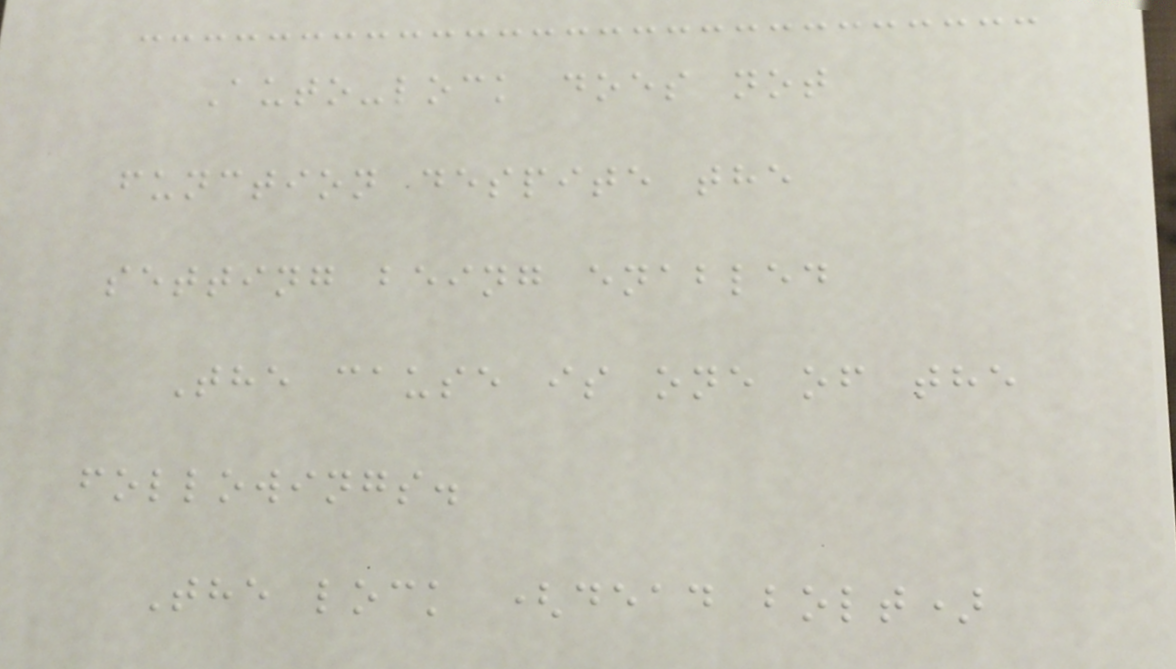Auto-lock does not
function despite the
setting being enabled
The cause is one of the
followings.
The lock (dead bolt)
